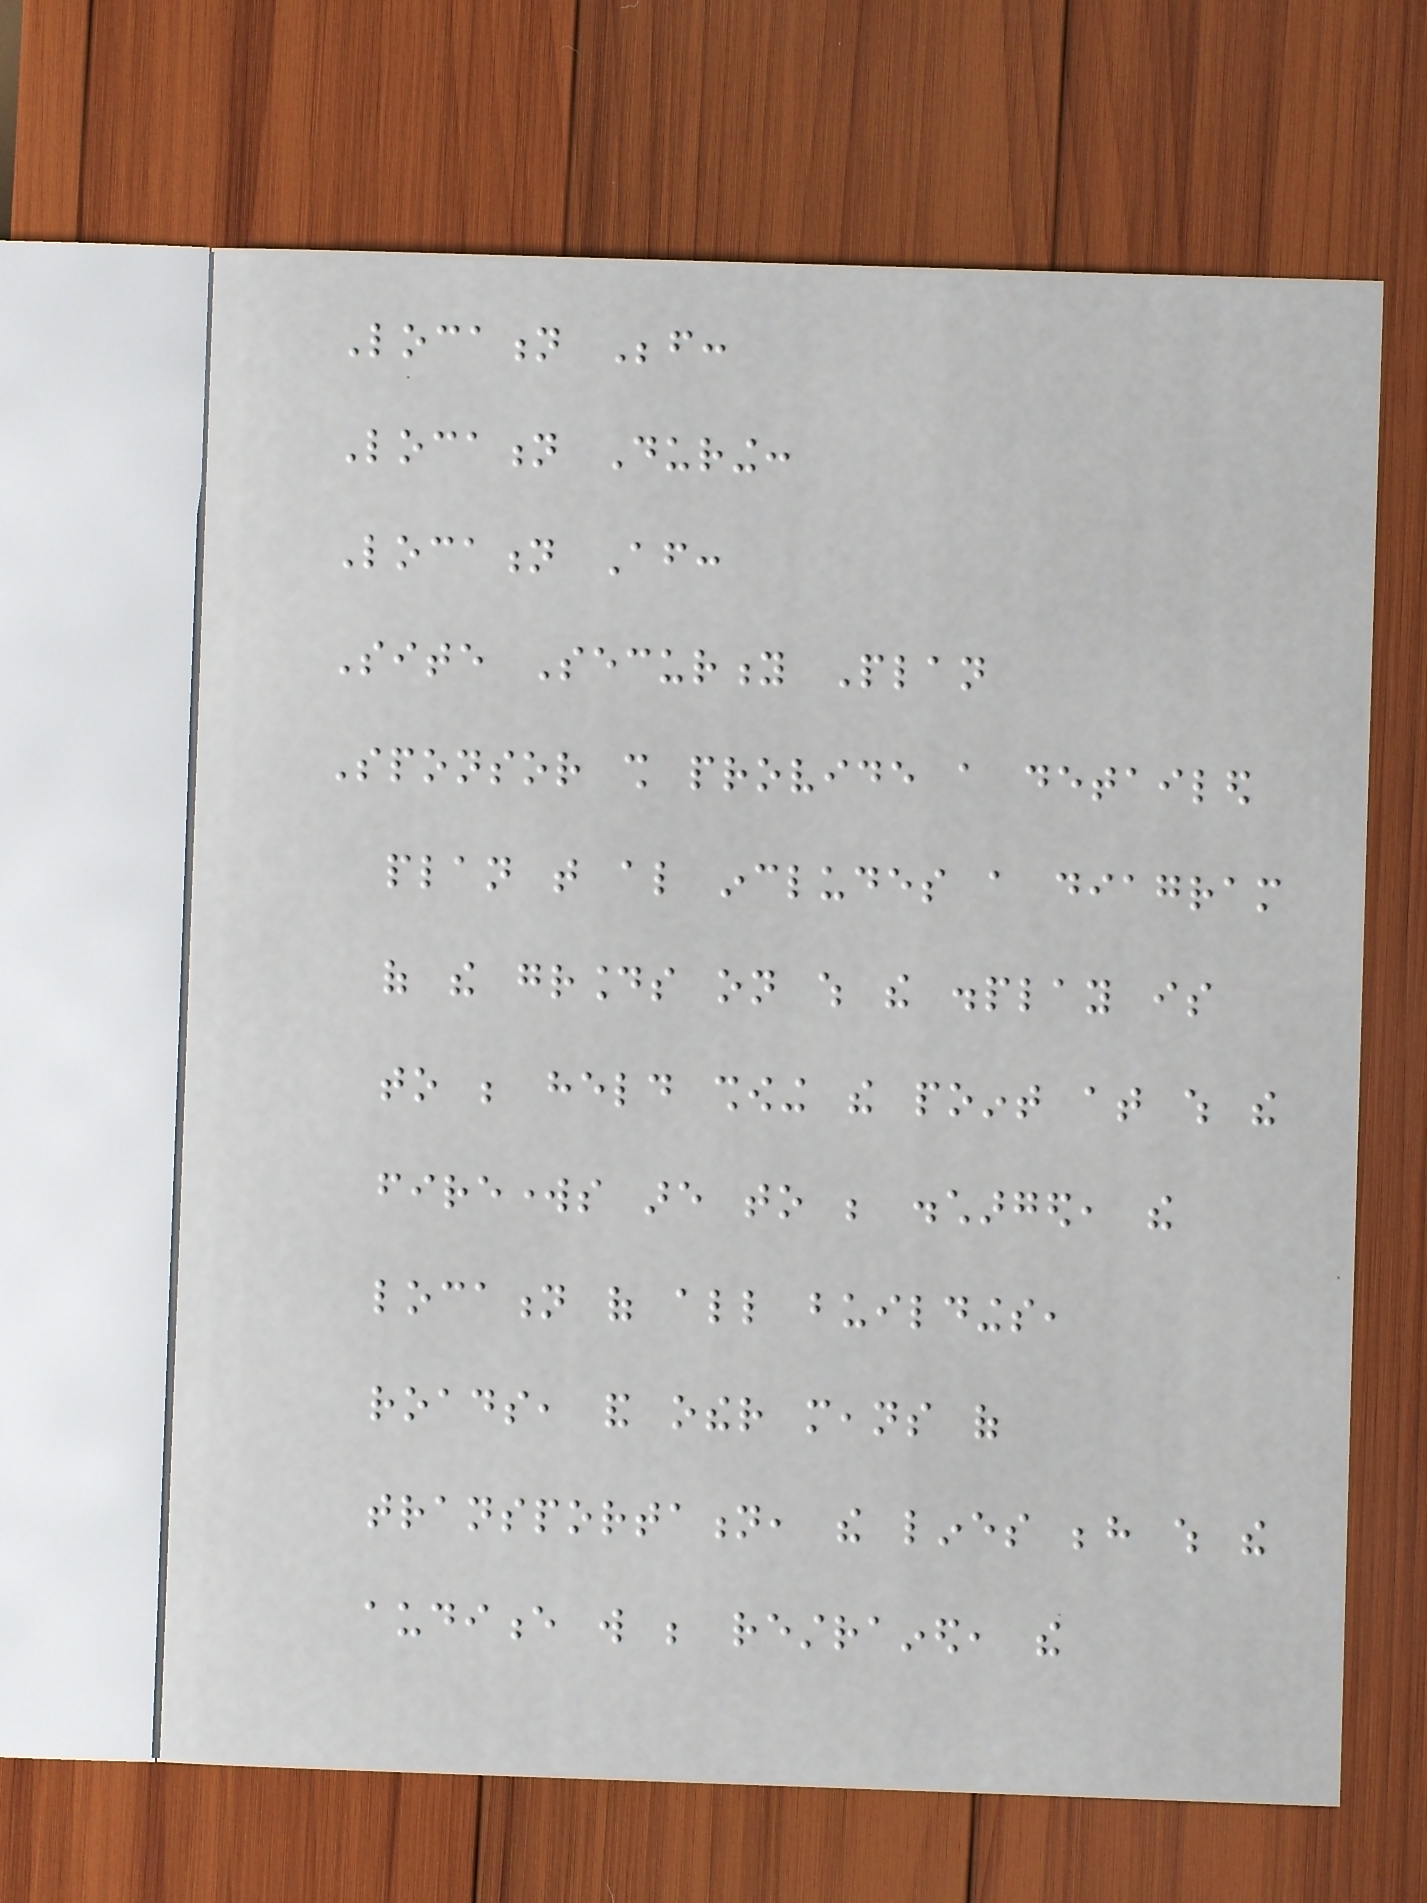Location Before:
Location During:
Location After:
Site Security Plan
Sponsor shall provide a detailed
plan that also includes a diagram
of the grounds on which the display is
to be held showing the point at which the
fireworks are to be discharged, the
location of all buildings,
roads, and other means of
transportation, the lines behind which the
audience will be restrained, the
